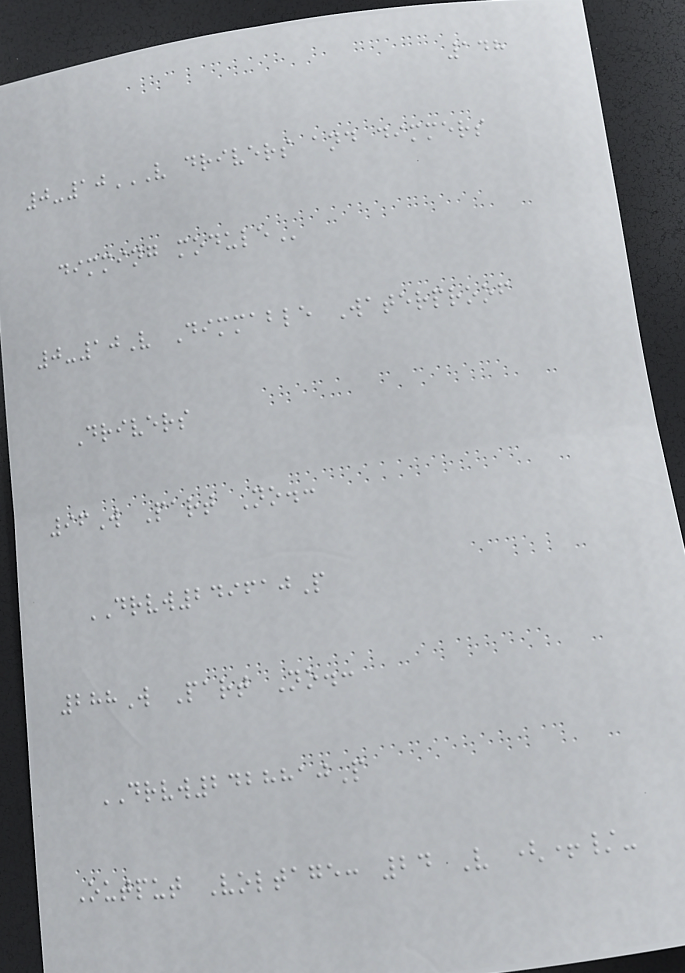148
0-10V DRIVERS AND DIMMERS
DIMMING MODULE
0-10V Dimmable Waterproof
Drivers
96W Part No.:
DRVW249610P
288W Part No.:
DRVW2428810P
Output Voltage: 24 V (+/-
